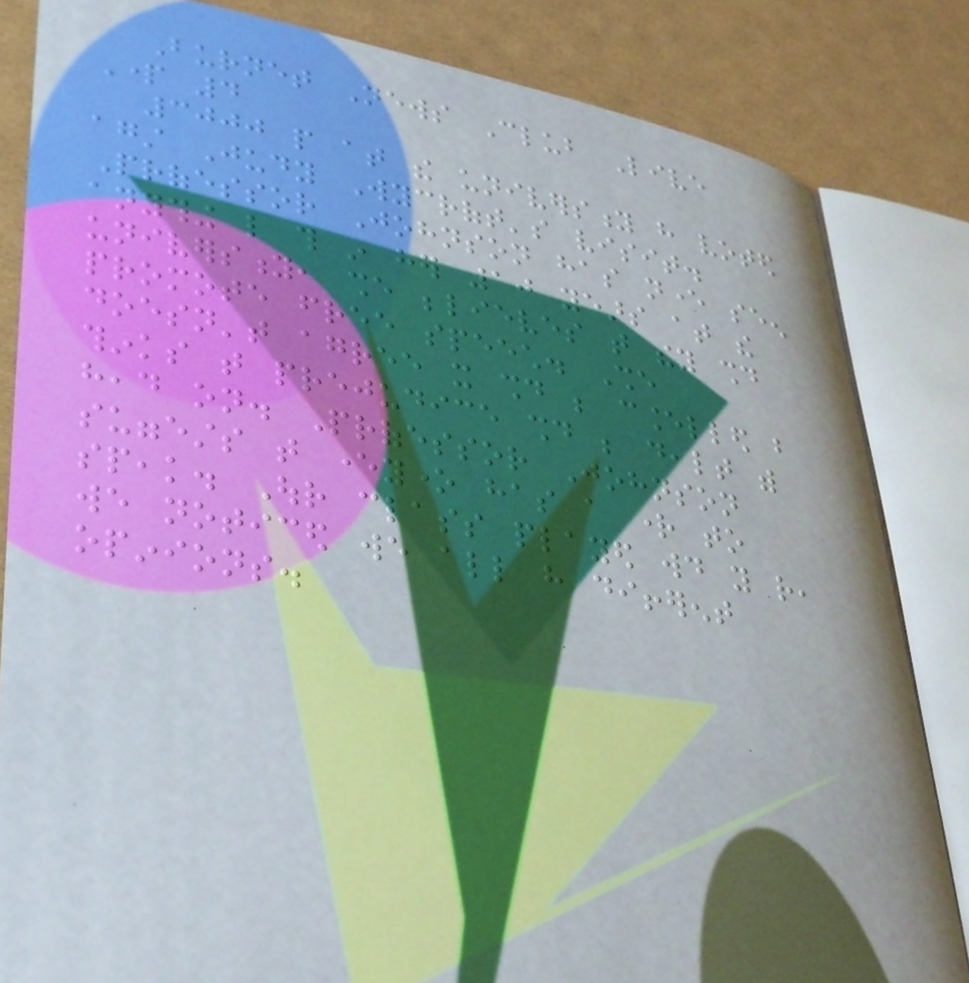Burnet News Club Live
Part 4
3000 people at the university have voted
against Judy Wycroft's visit.
Professor Johnson has never seen
anything like this in her 10 years at the
university, she believes that they should
promote free speech. She
doesn't agree it should be cancelled but
thinks that prejudice should be dealt with
head on. Professor Johnson
suggests that everyone has a right to
speak. Our class played would you rather,
we noticed we all have different
opinions.
